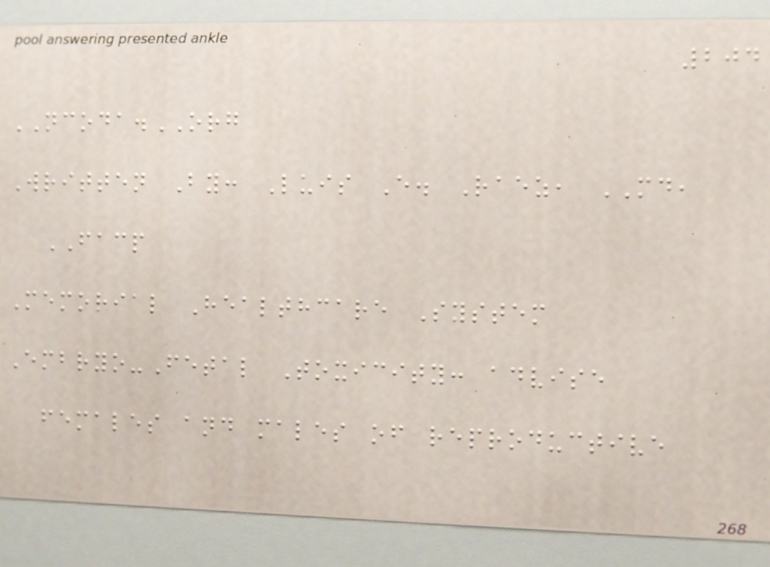204
NCODA.ORG
Written By: Luis E. Raez, MD,
FACP
Memorial Healthcare System
Embryo-Fetal Toxicity: advise
females and males of reproductive
